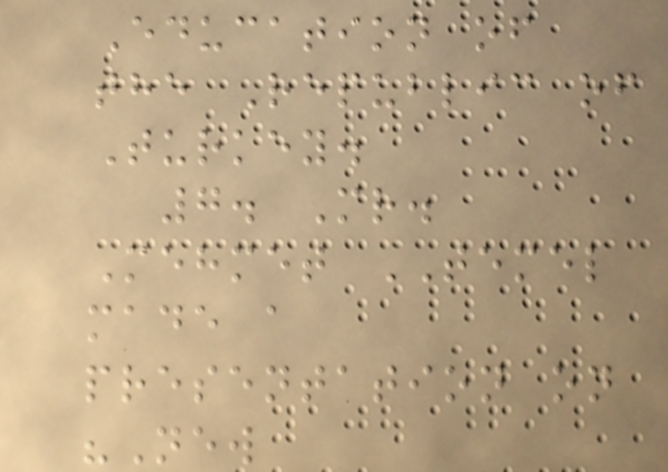Education of
the Republic of
Turkey.
7. Mr.
Mehmet TEMEL
made a
presentation on
"New
